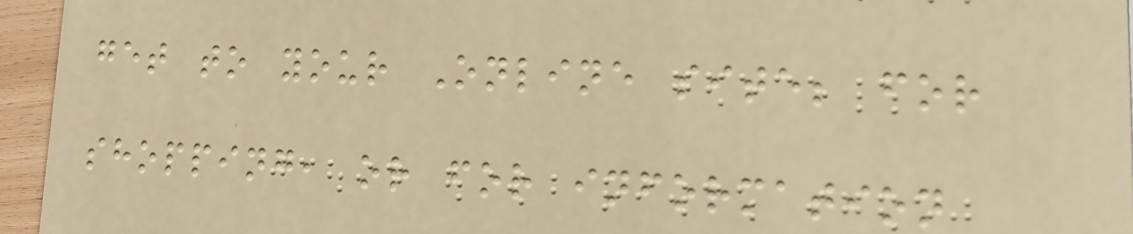get to your Online site; for
shopping, or for information
